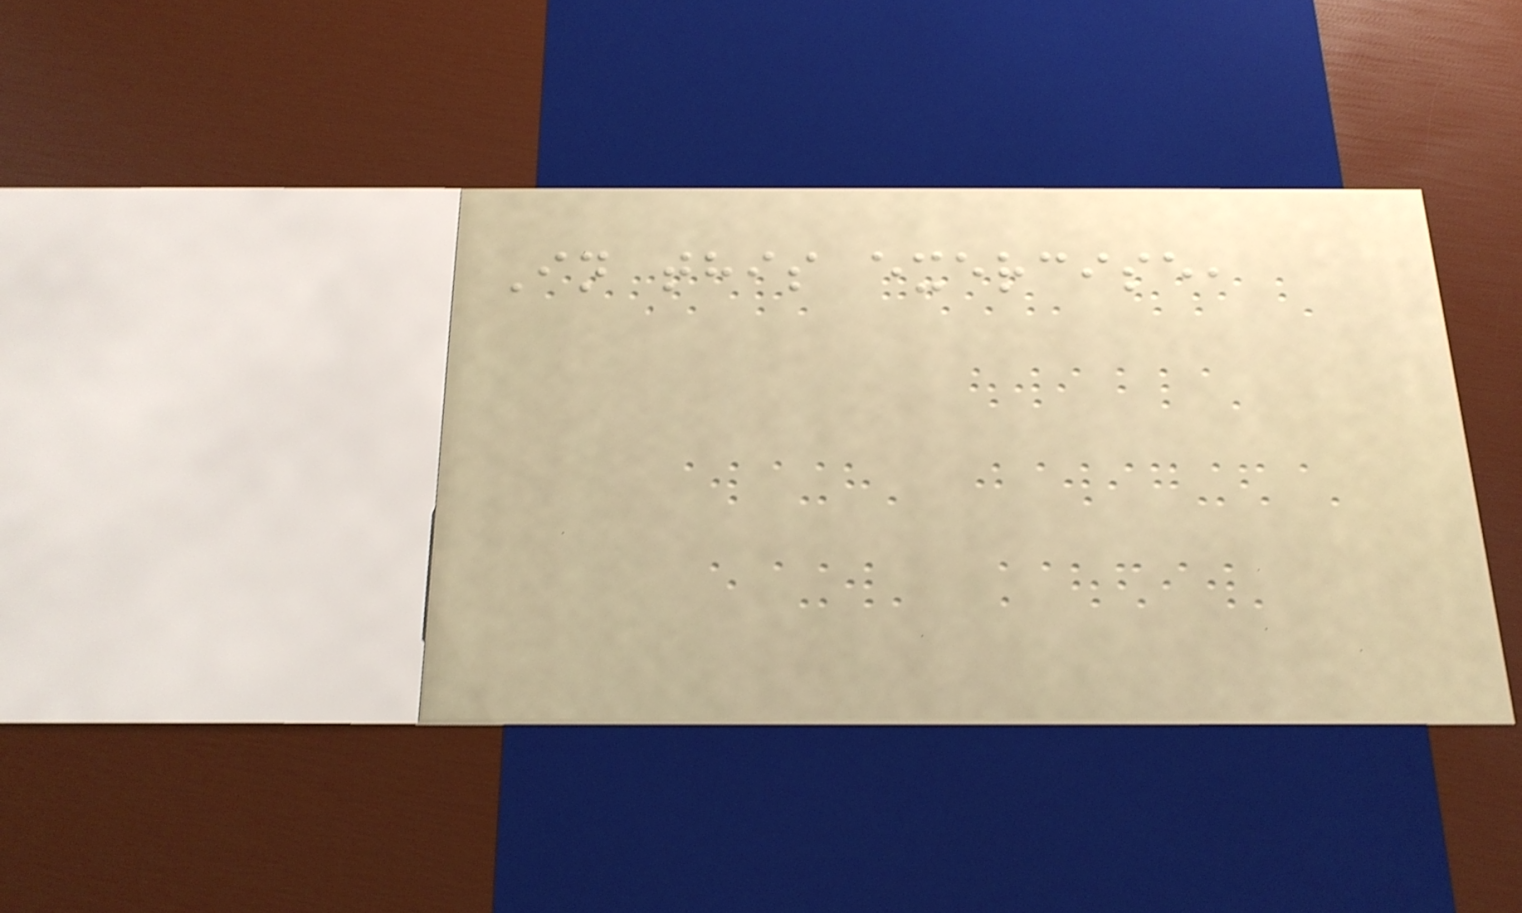In this exercise,
